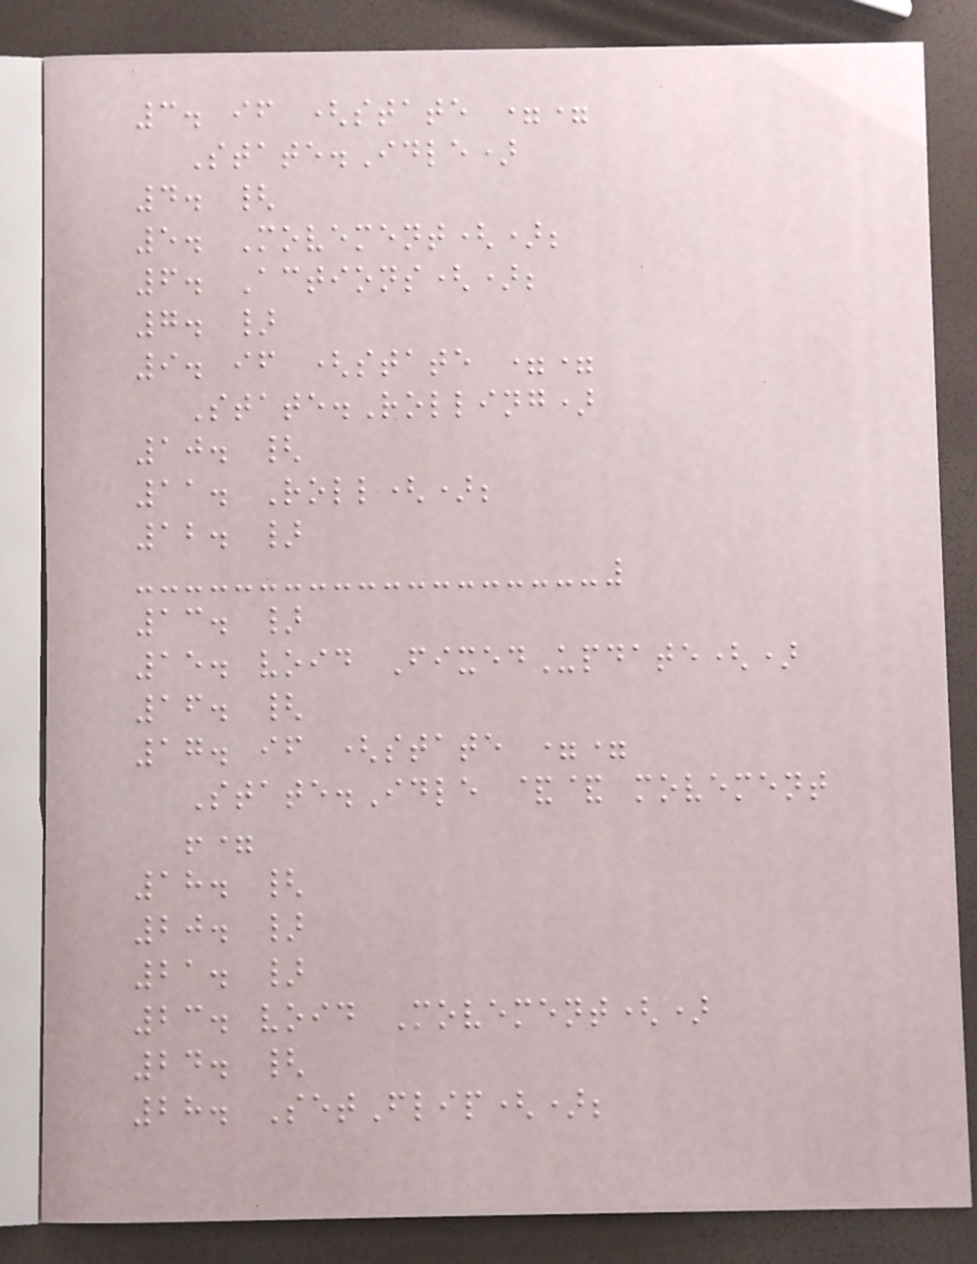3. if (state ==
State.Idle)
4. {
5. Movement();
6. Actions();
7. }
9. if (state ==
State.Rolling)
10. {
11. Roll();
12. }
13. }
15. void FixedUpdate()
16. {
17. if (state ==
State.Idle && movement
!=
18. {
20. }
21. }
23. void Movement()
24. {
28. SetFlip();
